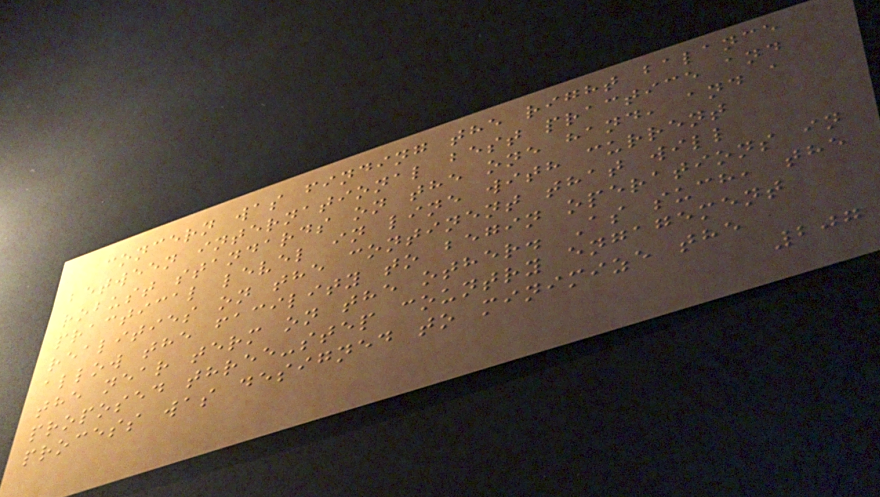concern was finding the right balance
between international best practice and
robust standards on the one hand, and a
practical level in line with current
realities on the continent that will
allow the facility to begin operations in
the near term on the other. As such, the
proposed three-step country engagement
process was designed to minimize the
207
